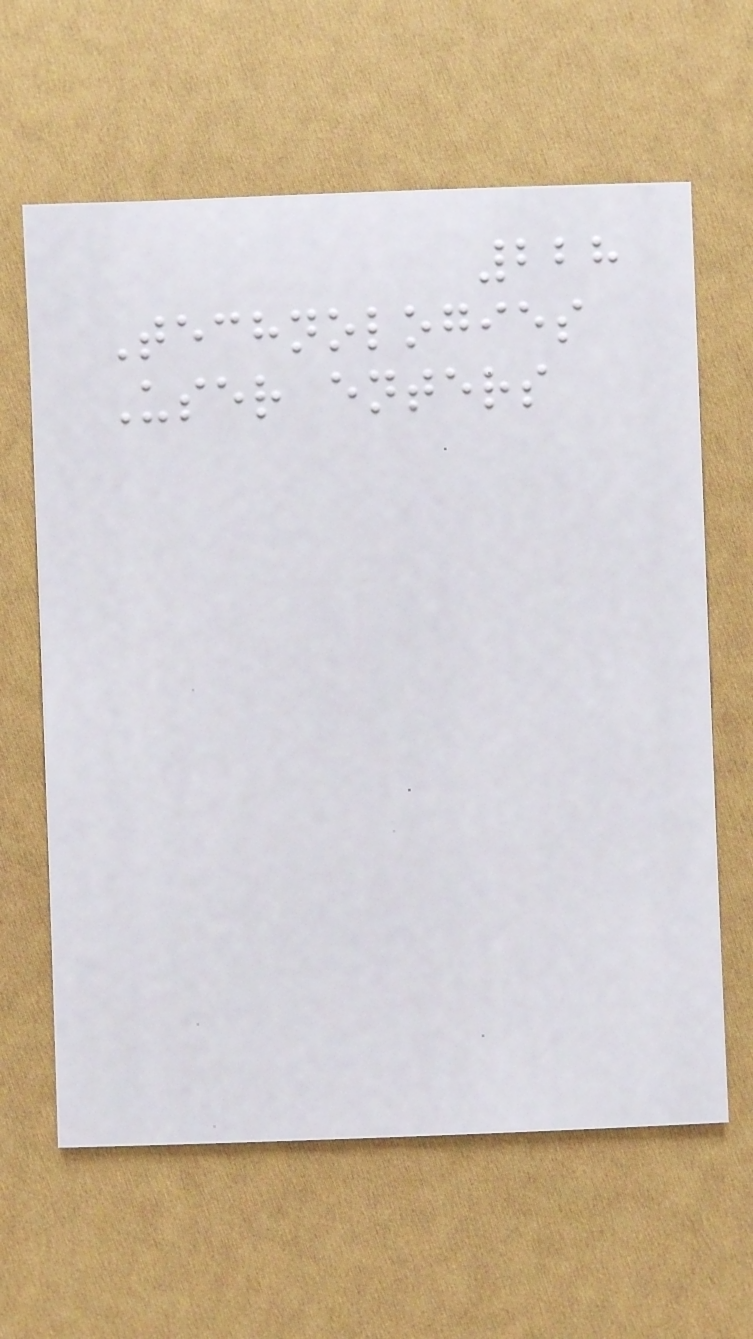228
Technologies
User enters
